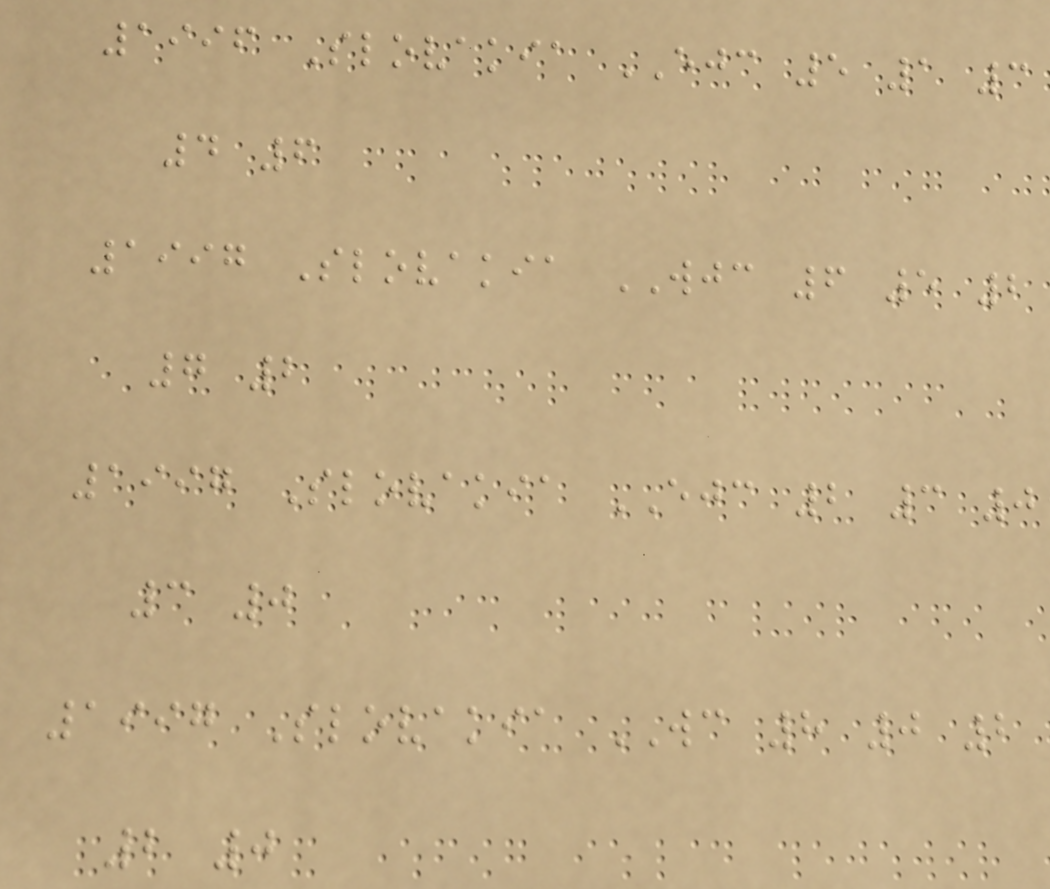1996 Slovakia EJC 5 1 3
4 6
1997 Slovakia WJC 6 5 2
7 2
1997 Slovakia EJC 2 3 0
3 0
1997 Slovakia WC 8 0 2
2 0
